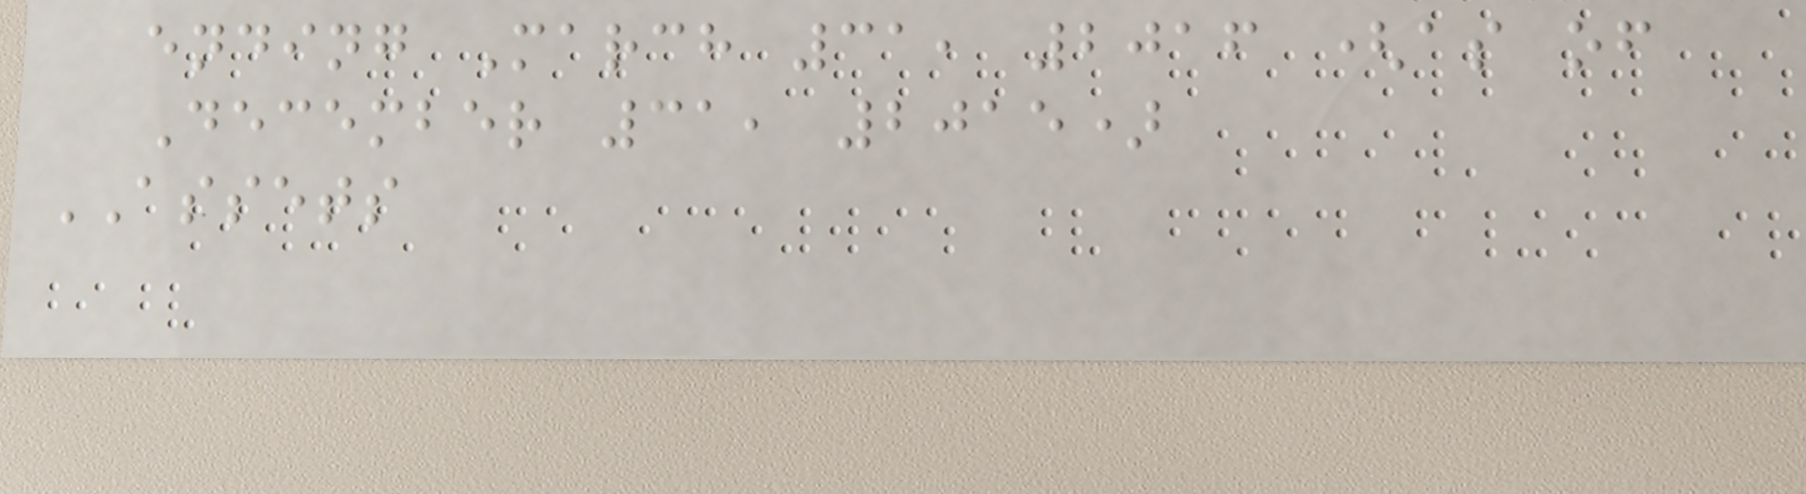ending March 31, 2016 (as of
December 31, 2015)
ASSETS
